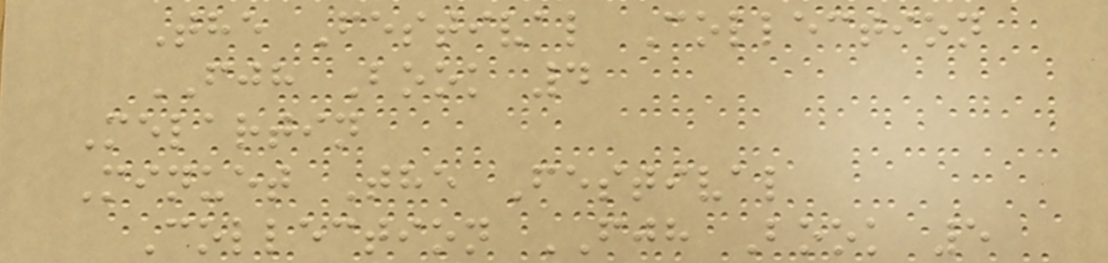The Festival Collection
FJH Book 4
Melartin
Minuet The Festival
Collection FJH Book 5
